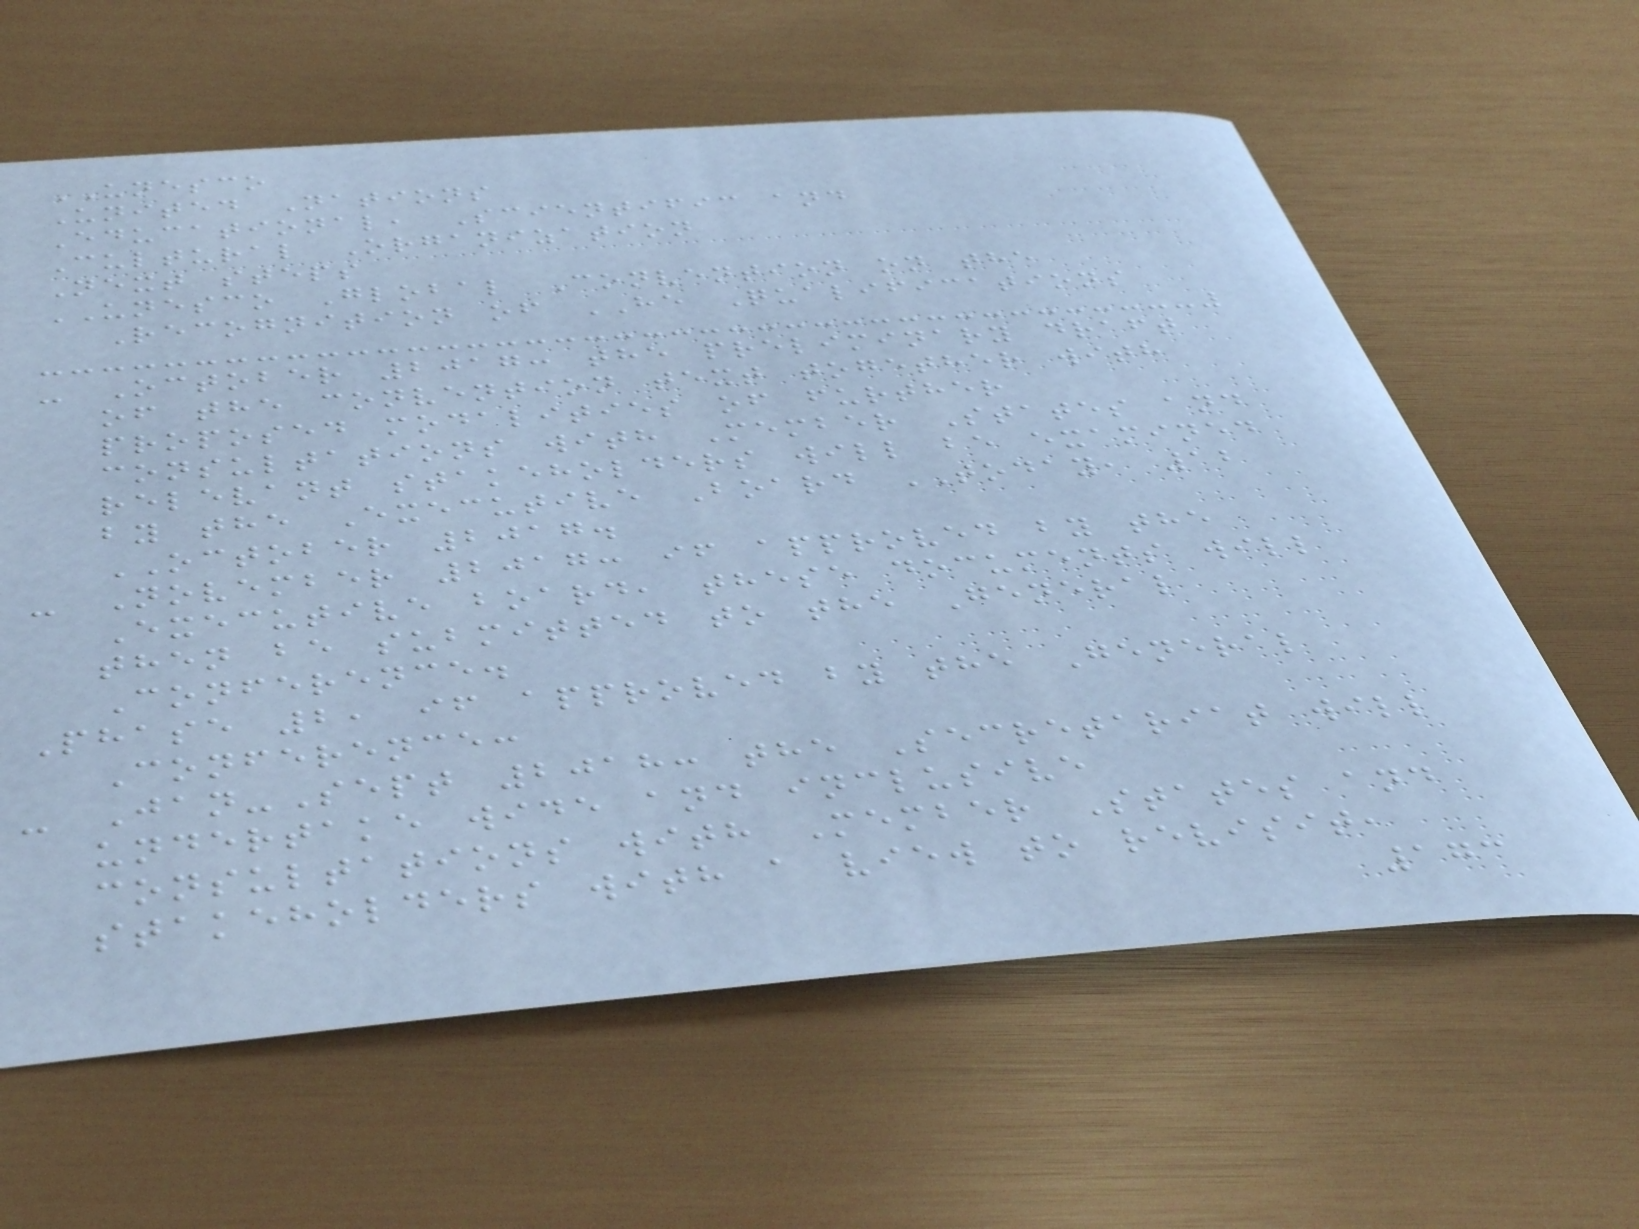UNESCO
United Nations
Educational, Scientific and
Cultural Organization
Next steps
UNESCO Global Convention on the
Recognition of HE Qualifications
- October 2017: the preliminary draft
of the convention text together with
proposed modalities of further
consultations with Member States and
relevant stakeholders will be examined
by the Executive Board TODAY, 12
OCTOBER 2017.
- November 2017: if approved by the
Executive board, these documents will
then be submitted to the General
Conference.
Phase 2, if approved by the General
Conference:
- Jan-Sept 2018: the Secretariat will
undertake wide and inclusive
consultations with Member States and
stakeholders with a view to revisit,
173
